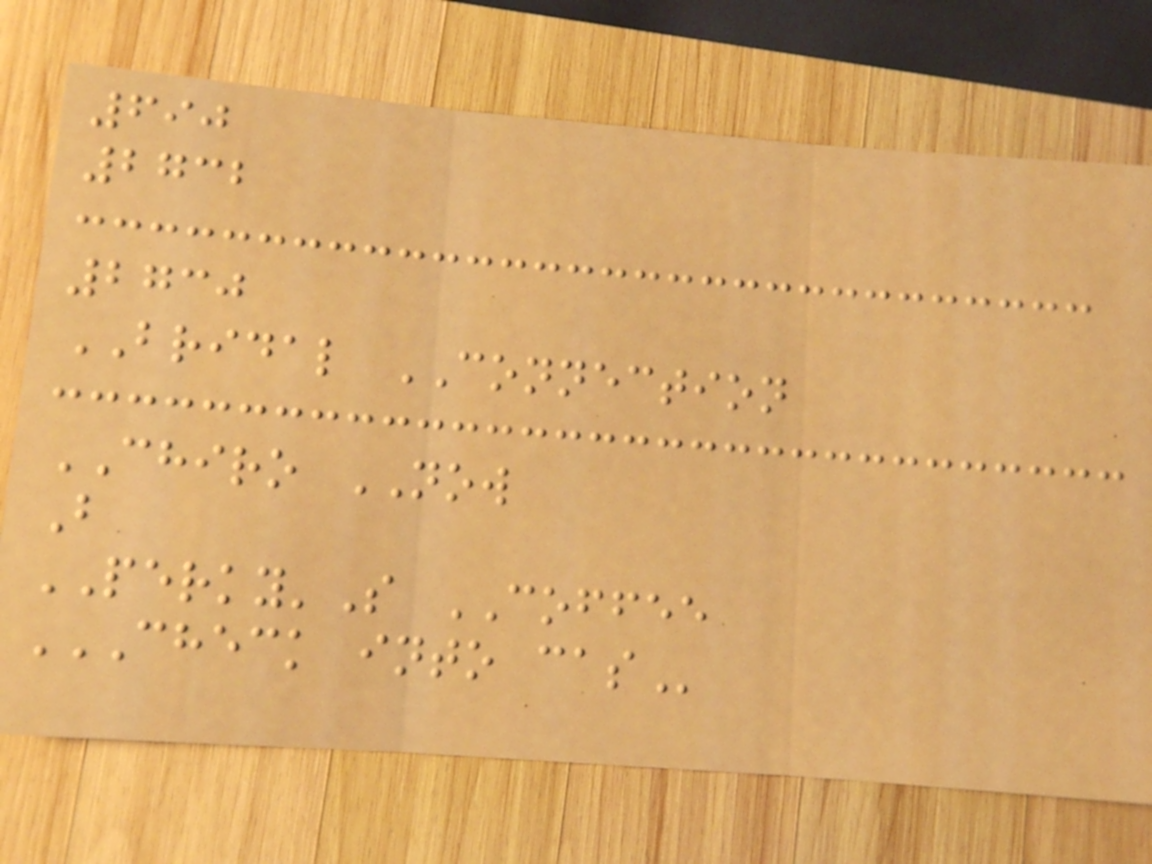690
2732
2730
BRIDAL CONNECTION
CHIRO NOW
B
PERKY'S COFFEE
CHECK INTO CAS
